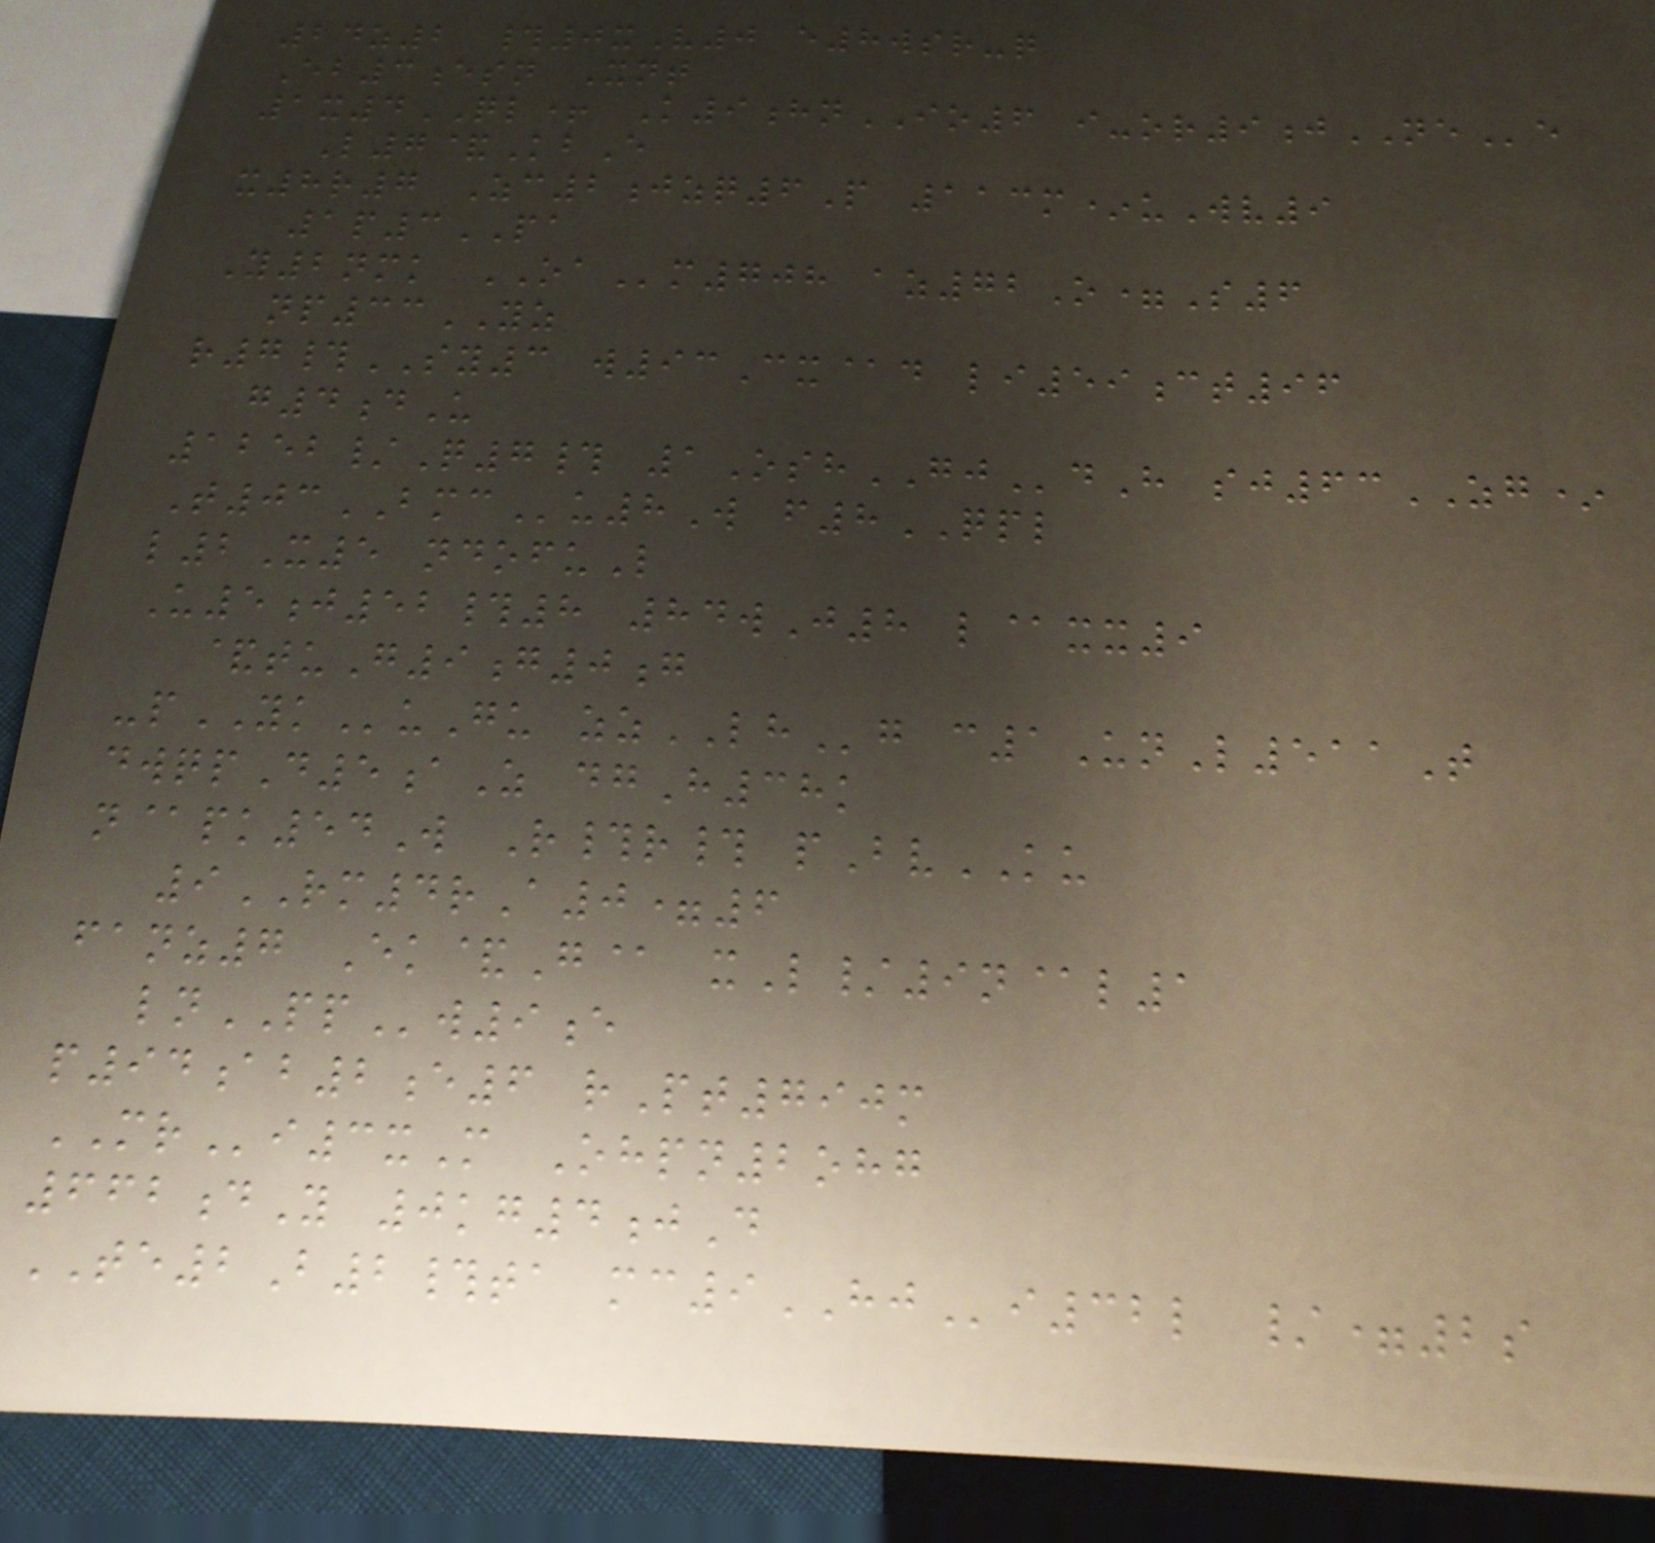24z2 #0xV0 e8wsr-q
Eb3esn Xnt
1x4QL+ K9hnIO6 i-or9jNEe
L7&KbE
x8r7 Zc2jzq6P 113m*uWv9
1p3PA
Y2nmk OAm708 az72O=S6
np33YZ
r7#SY3 w93Cx@d li59ct96
g4dU
1252/Q7# 1OshGJdH sj63ZG*
T03BMCu8W f8QPL
l2X5 ndofuL
U5j52#8 84wJ8 l@xx9
&tuG9g0g
-pYKuGu zzLHg c1UnL511T
dwqpD5aZ dgH38k
n@pk54W R#r# pBvKU
9RM4rA0=6
fanz7 Ek&G@ xL/9n@l1
lnPPw9e
p94ab2e6 rPt790m
MRi3xM Ohpn2ohg
662dY 0kg4jD
TE2B2#ta mc9HJi32l /=2s
